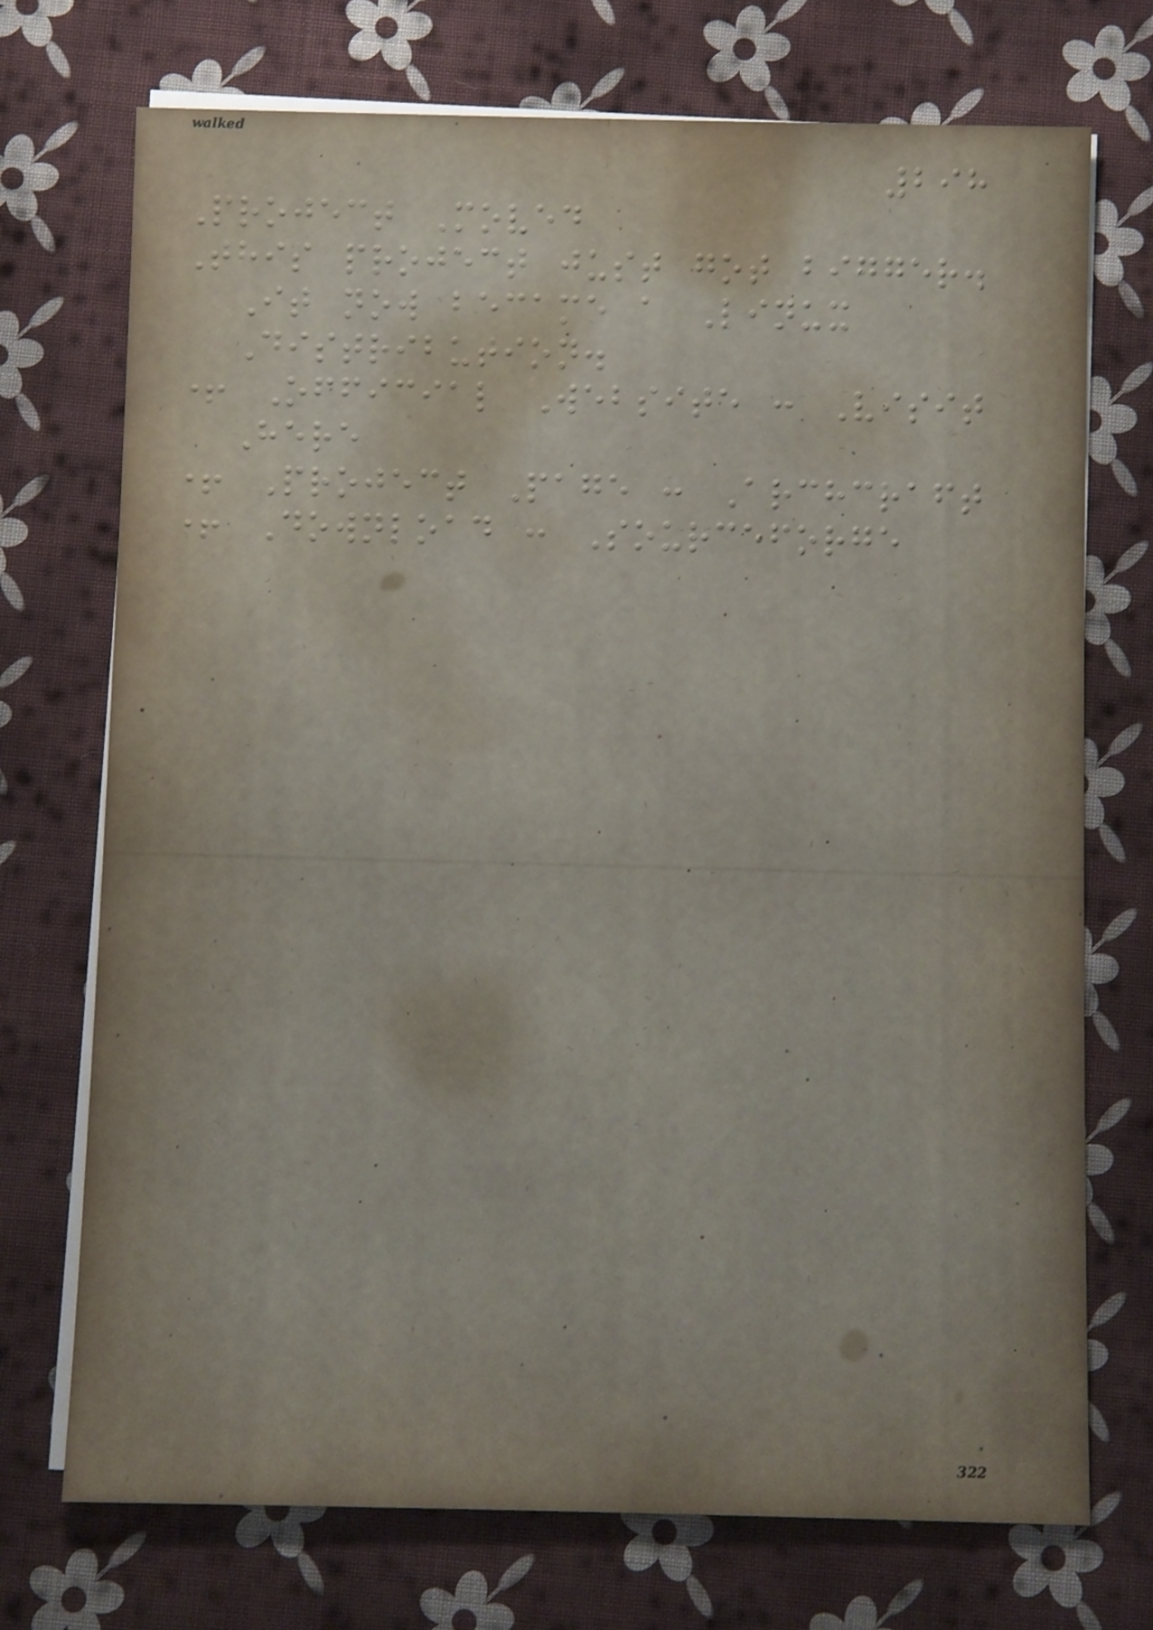298
Project Moved
This project just got bigger.
It now became a Linux
Distribution.
+ Official Website : Visit
Here
+ Project Page : Archcraft
+ Download : Sourceforge
